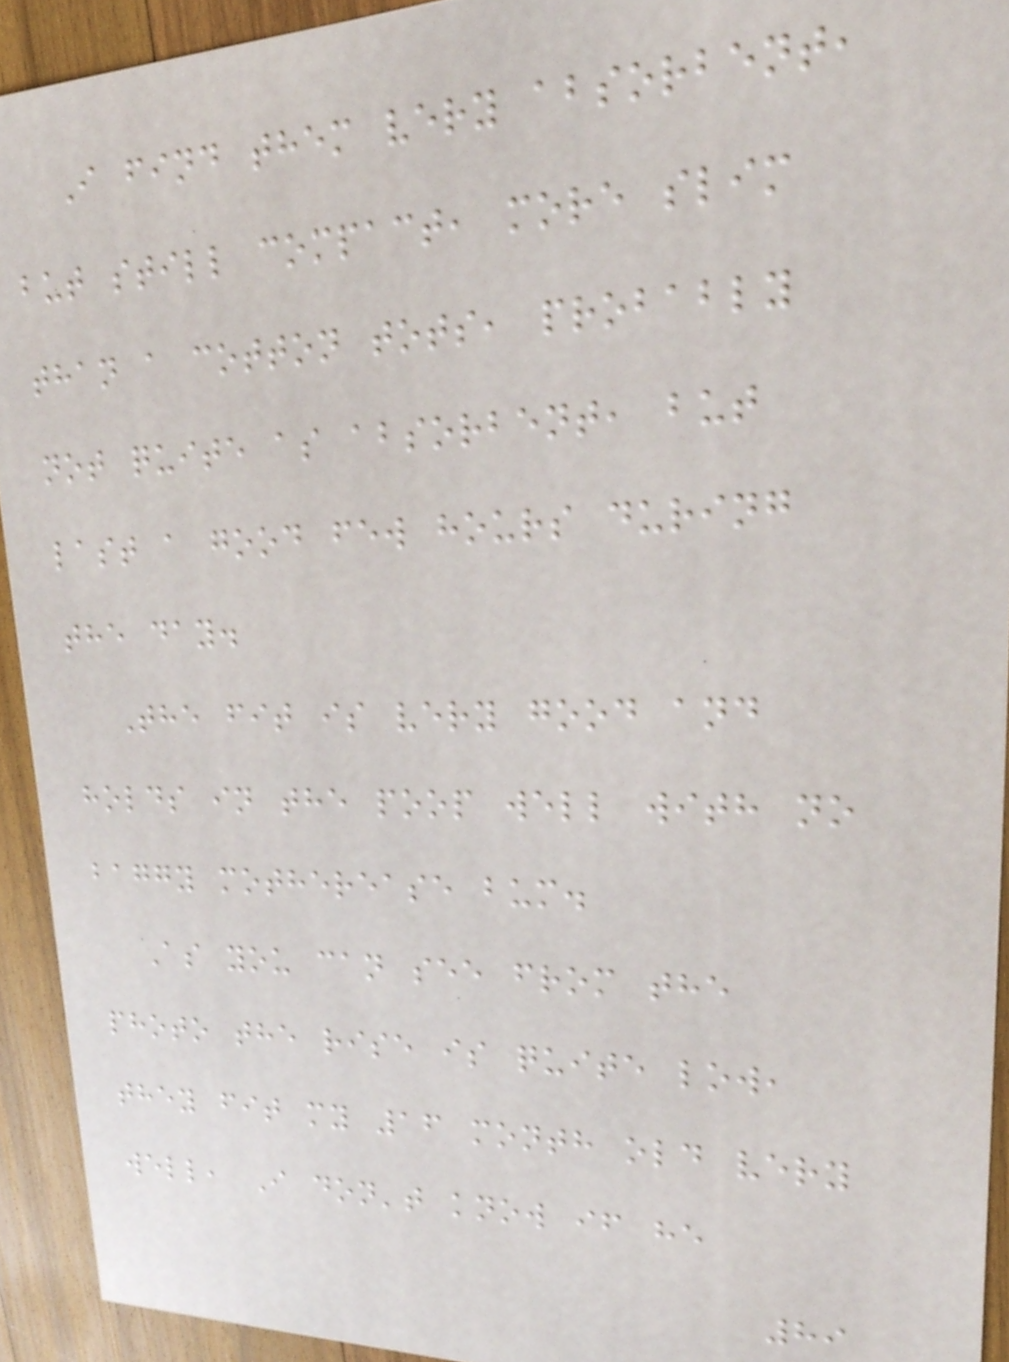I find them very absorbent,
but still compact, more slim
than a cotton tots, probably
not quite as absorbent, but
last a good few hours during
the day.
The fit is very good and
holds in the poop well with no
baggy motherease bum.
As you can see from the
photo the rise is quite low,
they fit my 16 month old very
well, I don't know if he
89
